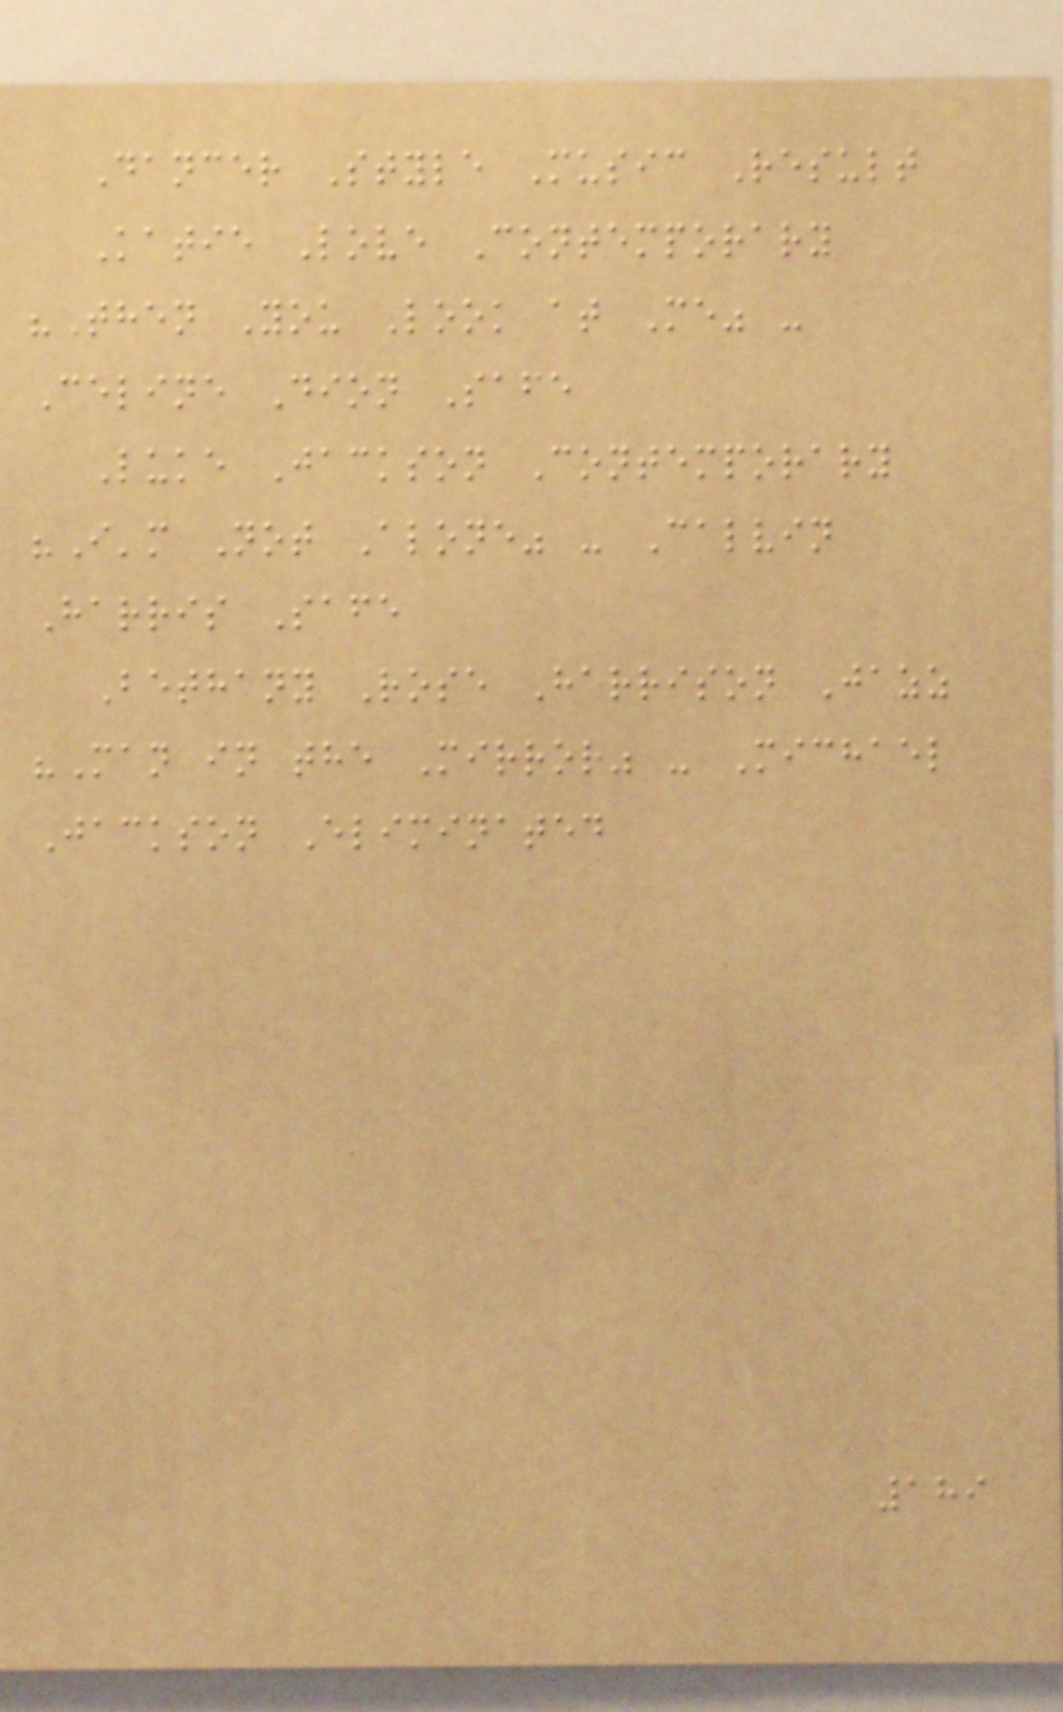Dancer Style Music Result
Katie Love Contemporary
"Then You Look at Me" -
Celine Dion Safe
Luke Jackson Contemporary
"I'm Not Alone" - Calvin
Harris Safe
Bethany Rose Harrison Jazz
"Man in the Mirror" - Michael
Jackson Eliminated
189
